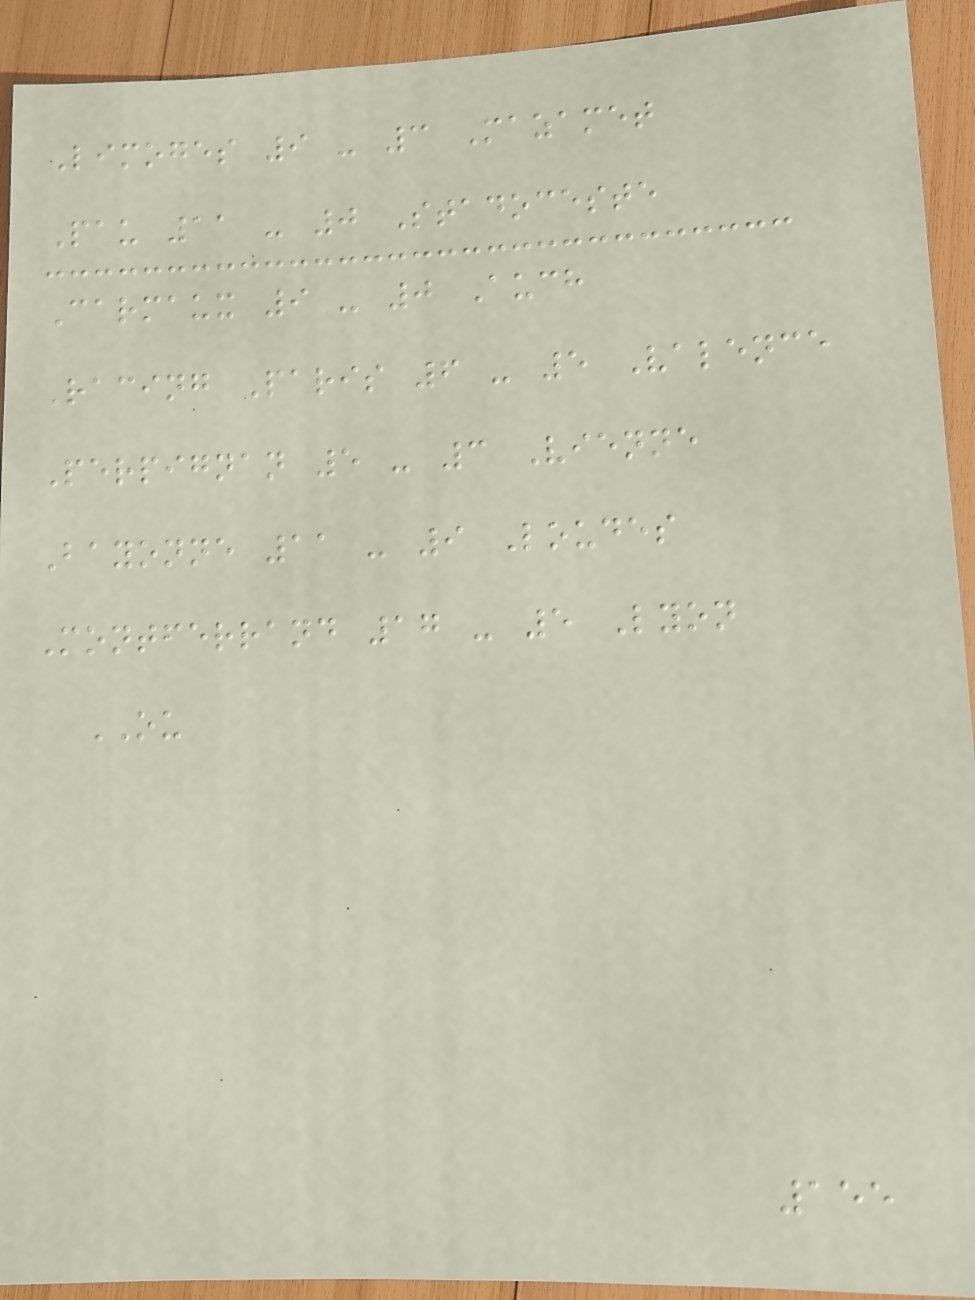Limoges 9 - 3 Mazamet
Pau 11 - 0 Stadoceste
Carmaux 9 - 0 Auch
Racing Paris 6 - 5 Valence
Perpignan 5 - 3 Vienne
Bayonne 11 - 9 Loudes
Montferrand 17 - 5 Lyon
OU
155
